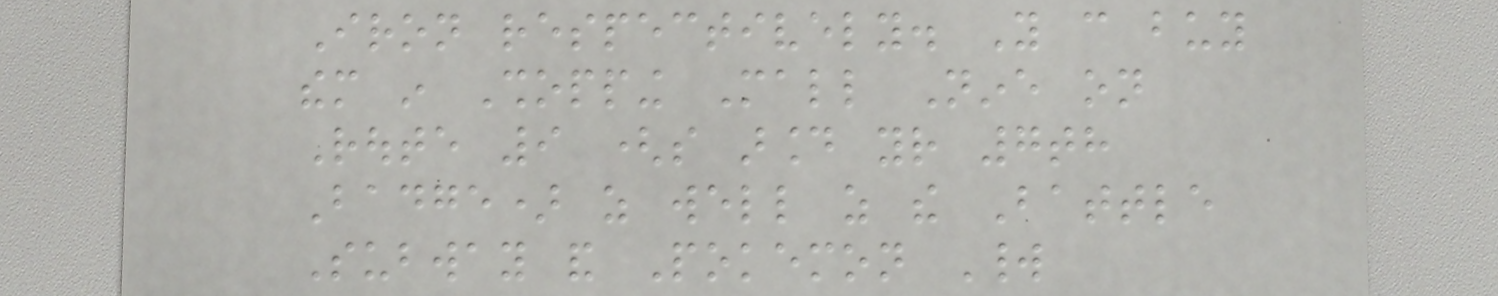Iron respectively. You can buy
them in Shopping Mall Nine on
Route 9 (so around your 7th
Badge) as well as the Battle
Subway and Pokemon World
